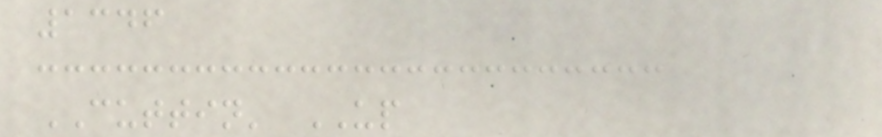1346
CUTTIN' UP
